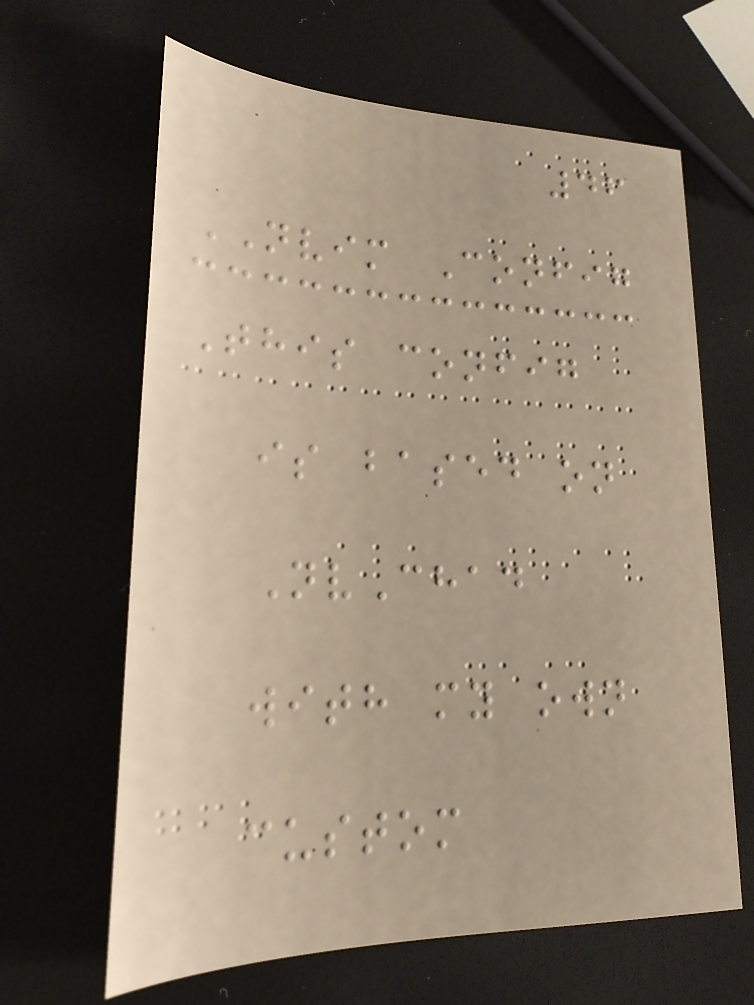46
NVIM Config
This config
is based on
NvChad
with my own
custom
